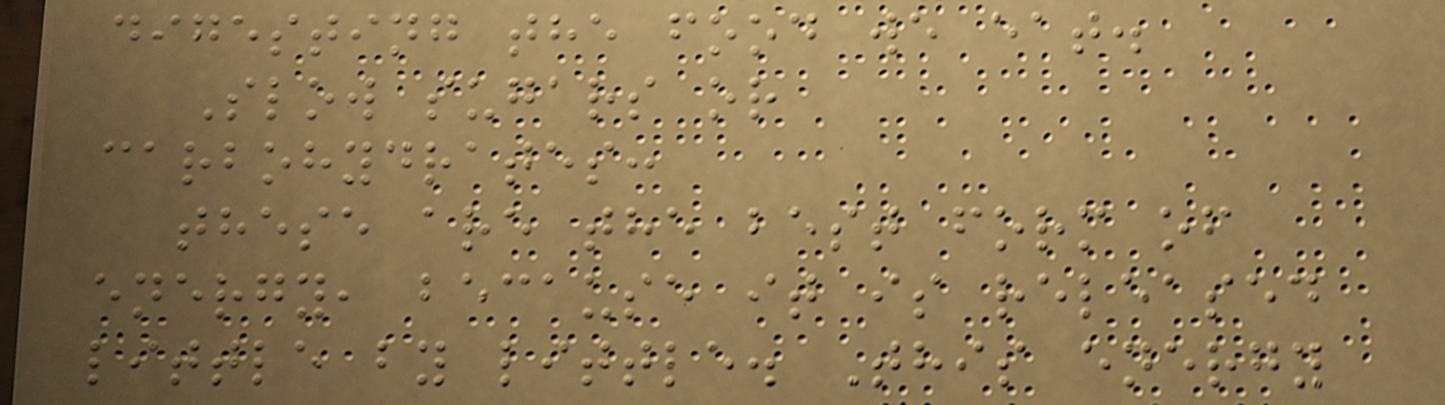digesting the food we eat.
Slow sugars or
carbohydrates:
these are the best form of
energy, because it is released
little by little. This energy
